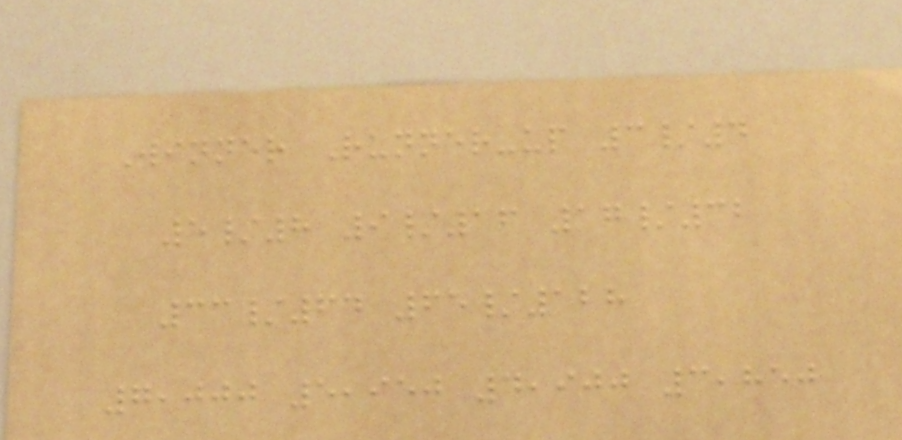Winner Runner-up 3/4
5/8 9/16 17/32
33/64 65/128
7,000 5,950 4,900 3,850
